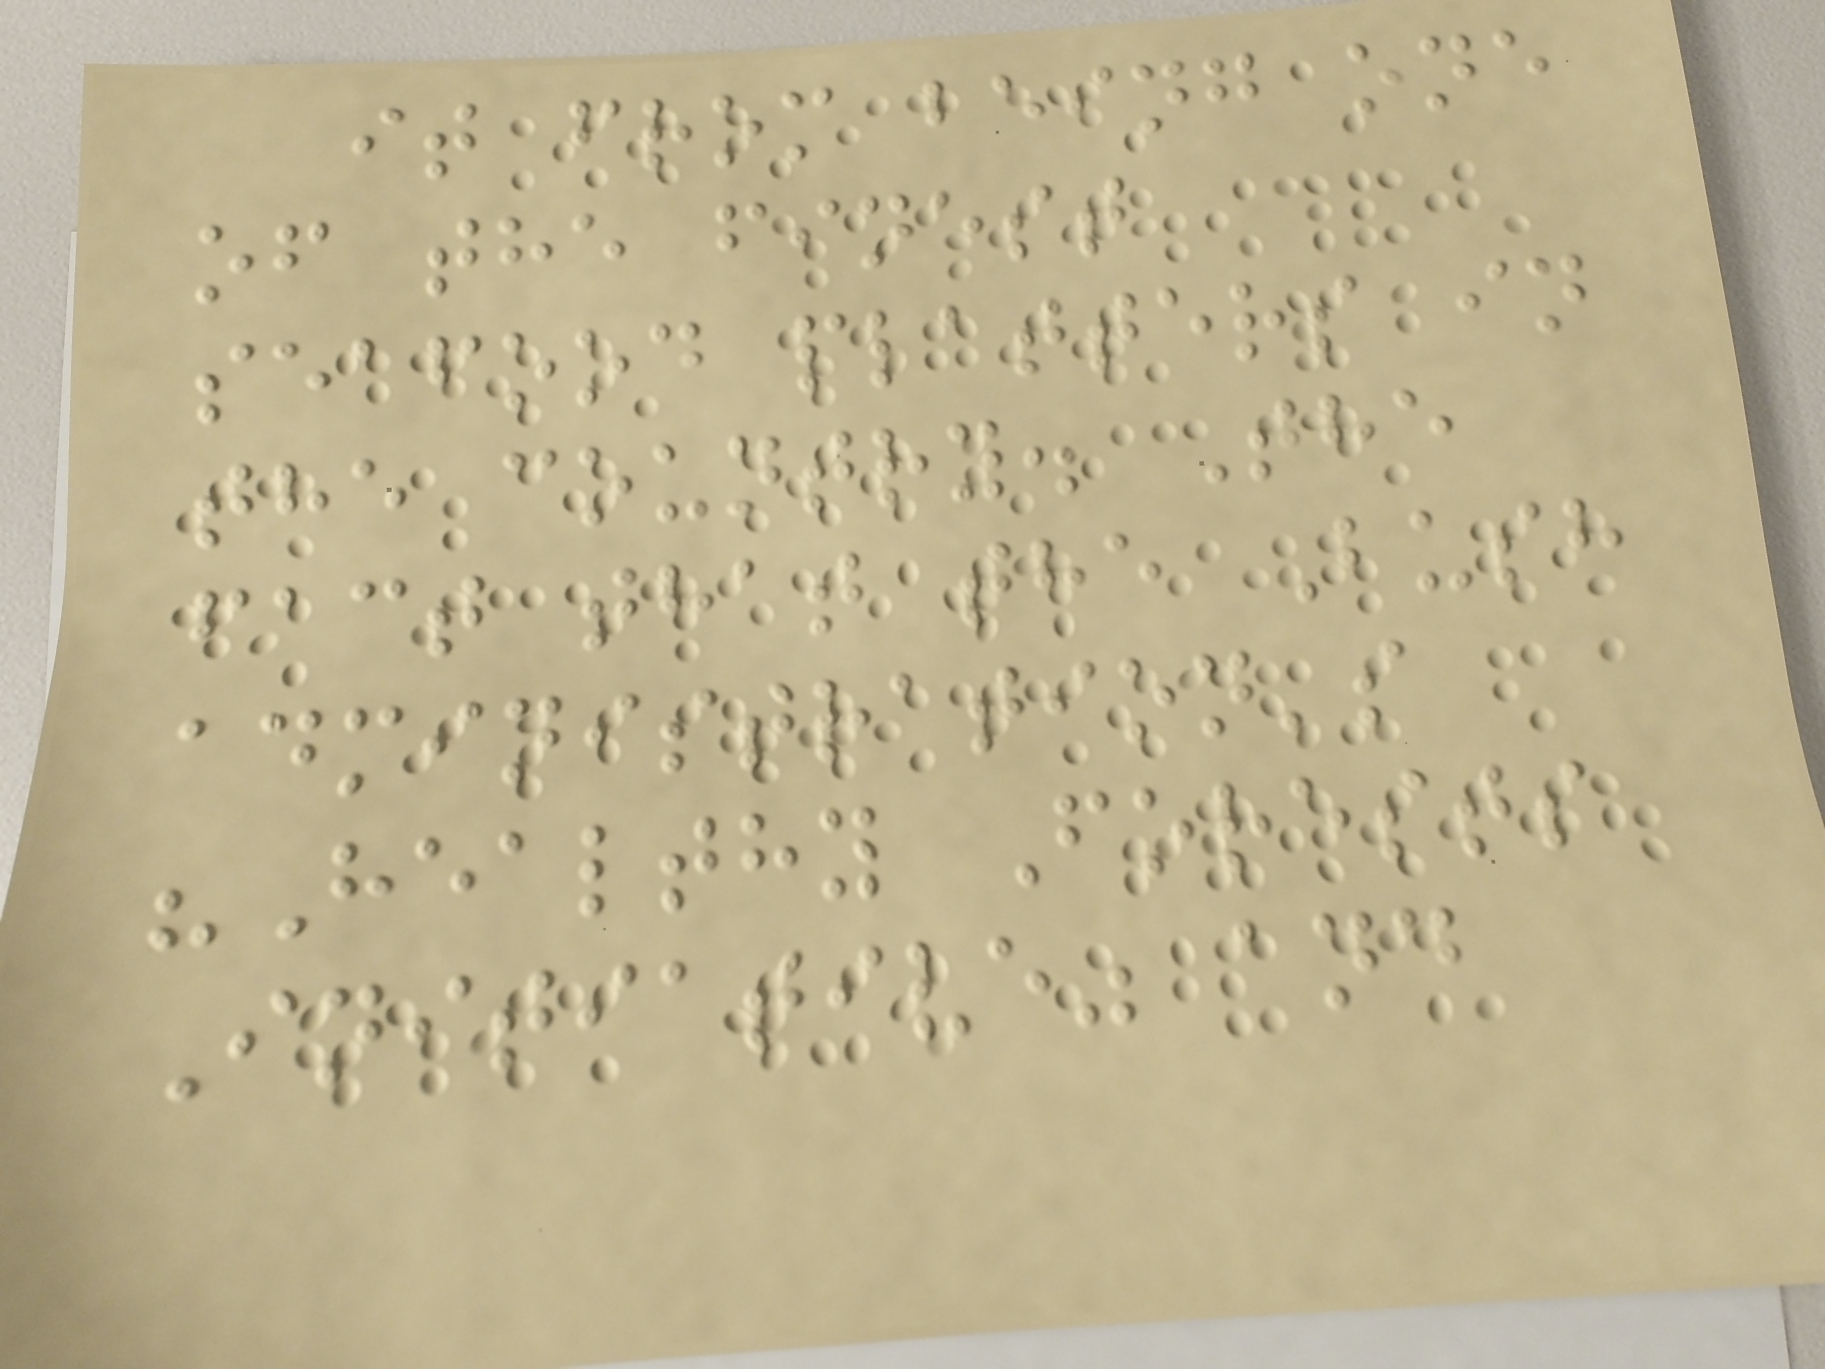it from being one
of the finest
seafood platters in
the country. The
fact that the Bush
administration's
"Healthy Forests
Initiative" and
